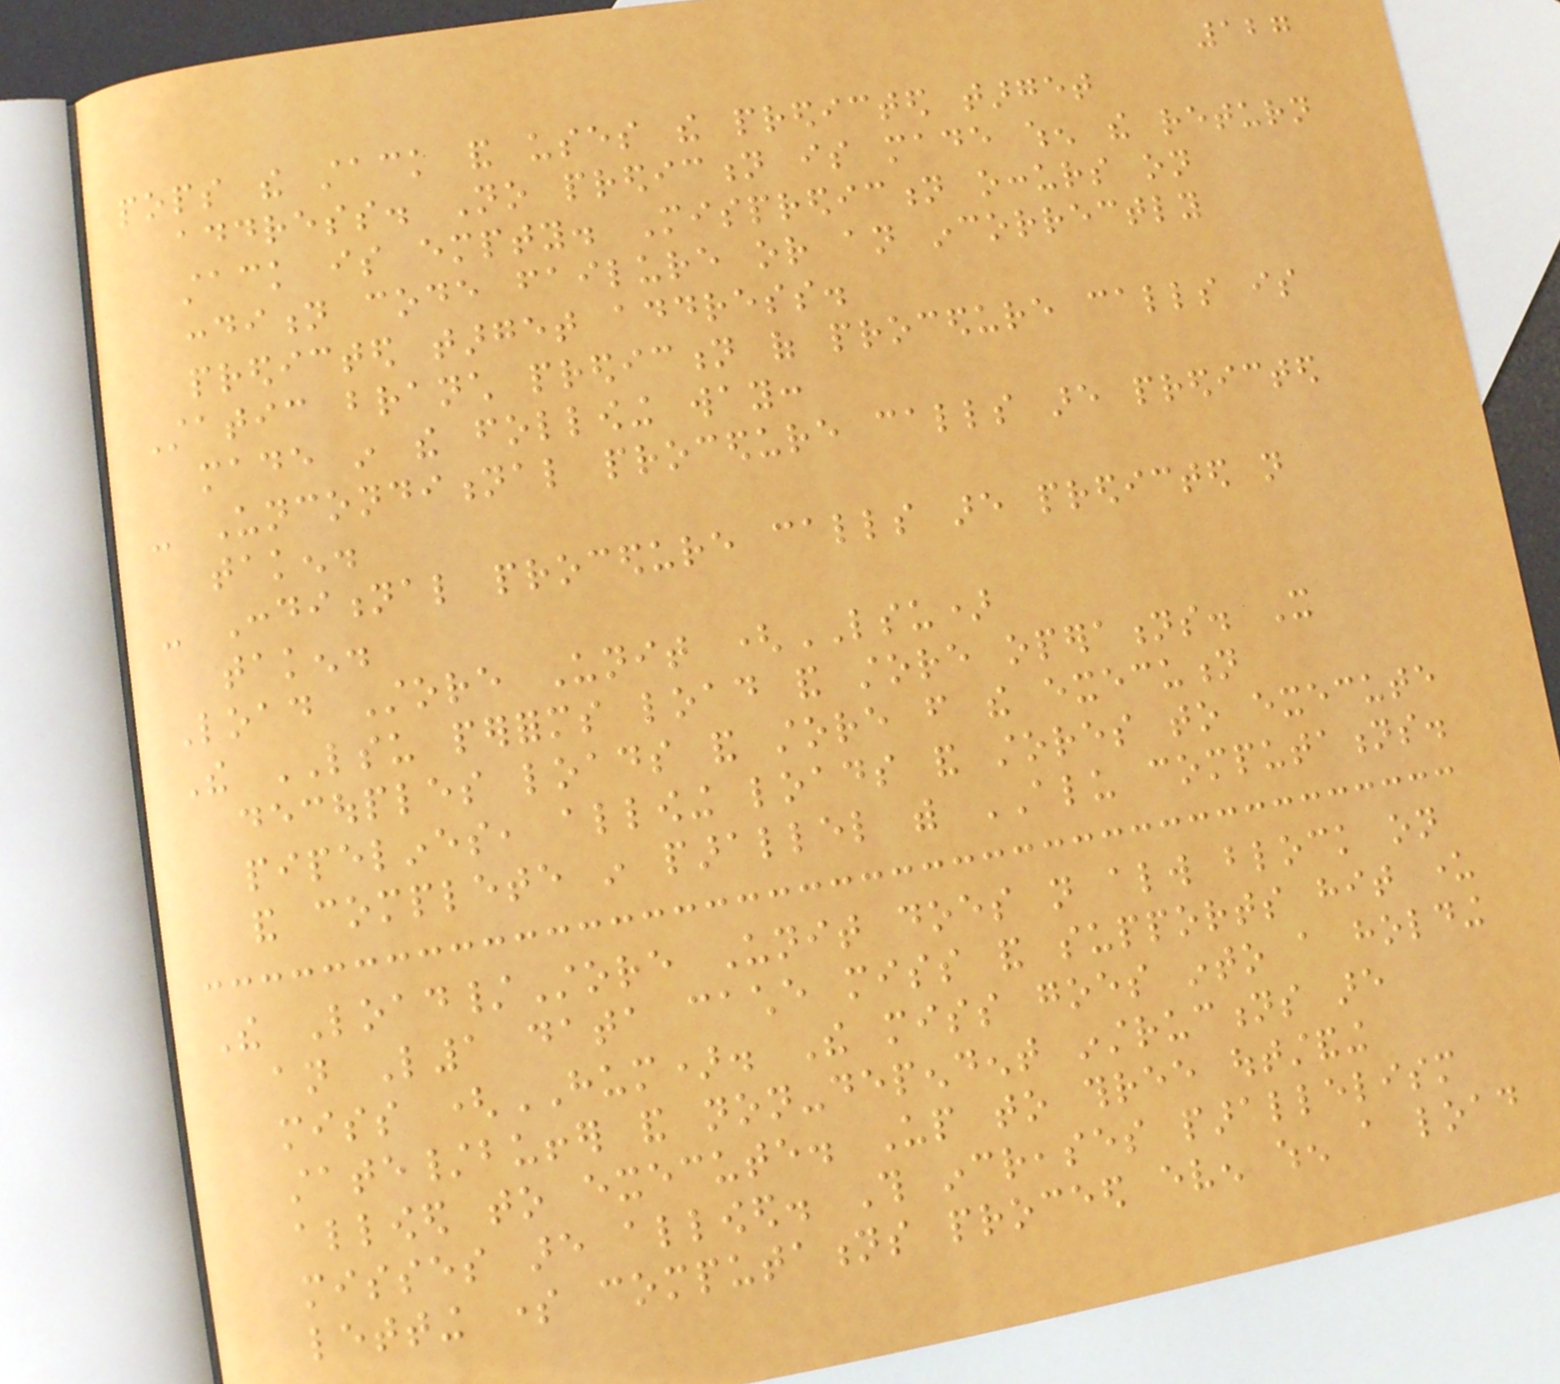127
pops the stack and uses the predicted target
address. No prediction is made when the return
stack is empty. Misprediction occurs on
condition code failure or an incorrectly
predicted target address.
Static branch prediction of procedure calls is
made in the following way:
- Unconditional procedure calls are predicted
taken.
- Conditional procedure calls are predicted not
taken.
Load Store Unit (LSU)
The LSU performs load and store operations. It
decouples loads and store from the execution
pipelines, allowing loads and stores to execute
and complete in parallel with ALU computations.
The Load/Store Unit does not always block on
an L1 data cache miss and supports hit under
miss (HUM). The miss goes into a holding
state/buffer and non-dependent instructions are
allowed to execute. Up to three outstanding
misses are allowed. This increases parallelism
letting some computations proceed even when a load
